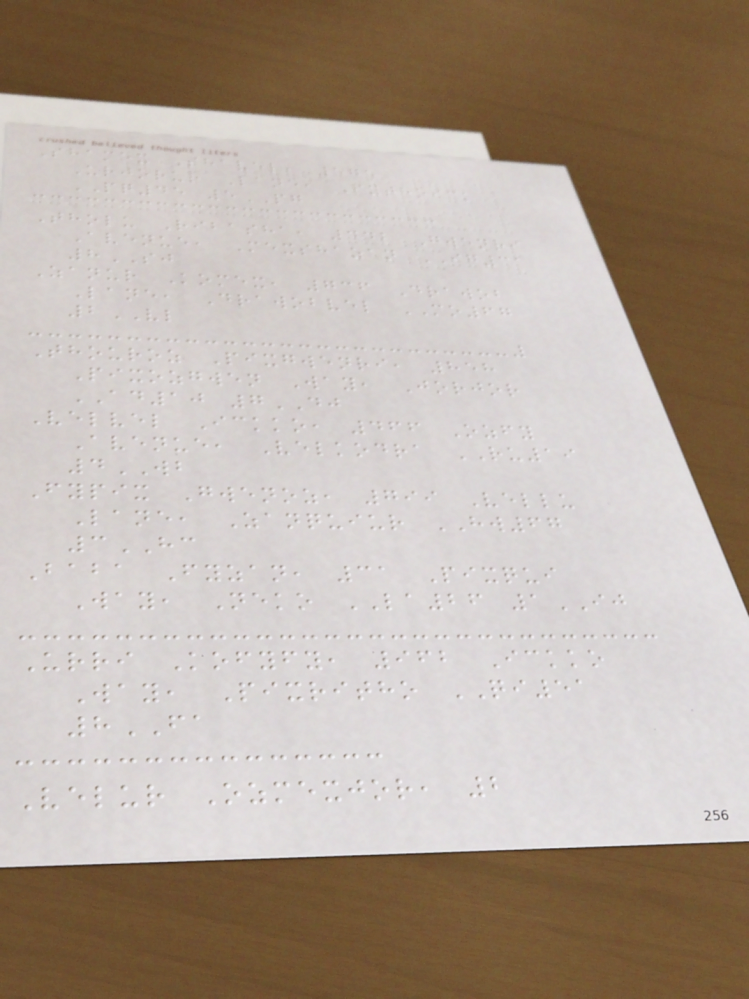Shamex Shavel, 575
Urjorur Lane, Fythoick
PQ45 5PG
Tholu Ribasha, 442 Gwenri
Avenue, Mexshazan IG31
8SJ
Zanur Komex, 736 Drawob
Lane, Drawobvel MO67
2VL
Thouroz Pixgwenri, 858
Pixozgwen Way, Jorjor
AD10 7DJ
Velvel Ickko, 466 Ozfy
Avenue, Velkodra RU19
4WB
Fypix Gwenoz, 799 Vellu
Lane, Zanquiur HW67
3HC
Baba Fyzan, 31 Pixqui
Way, Neko LA26 1IJ
Urri Kofyfy, 962 Ickko
Way, Pixritho QI51
8FA
Velur Ozmexjor, 2
